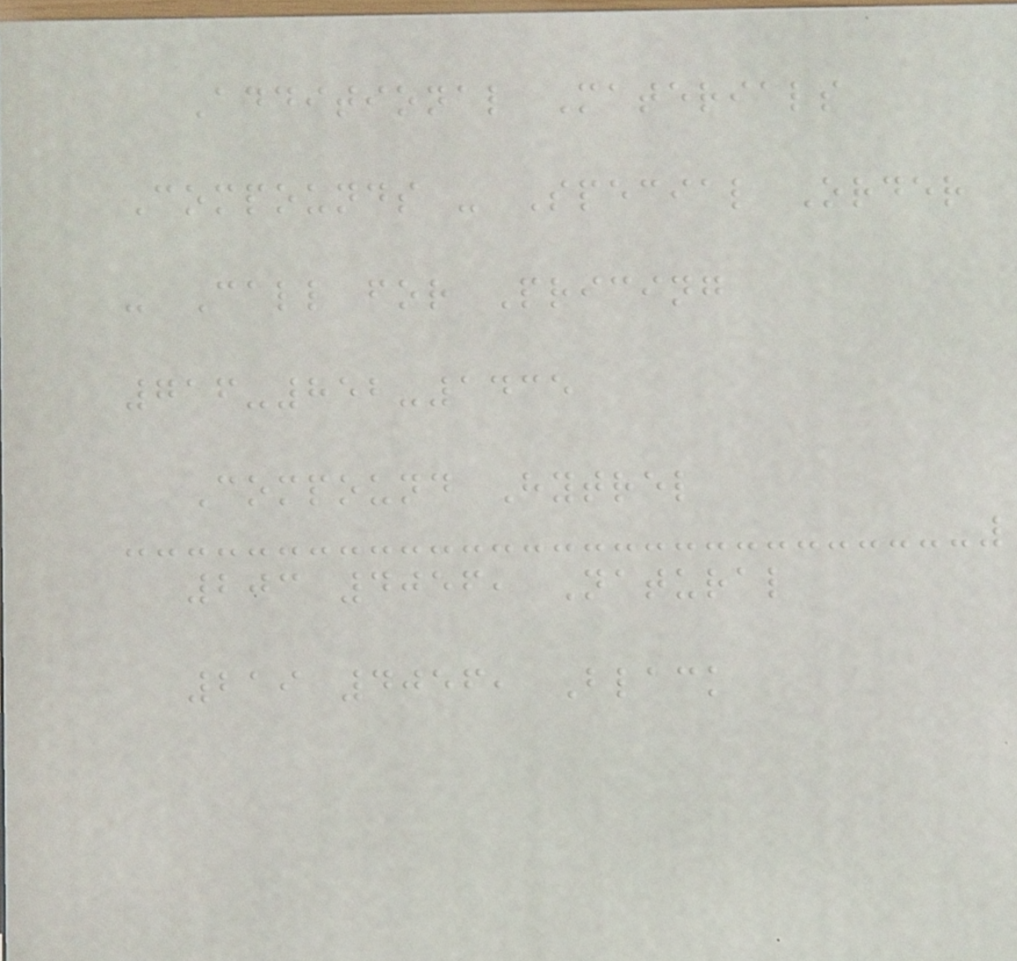Additional Materials
Compounds - Special Order
- Call for Pricing
716-852-1435
Compound Hytrel
203 4056, Natural
219 4056, Black
